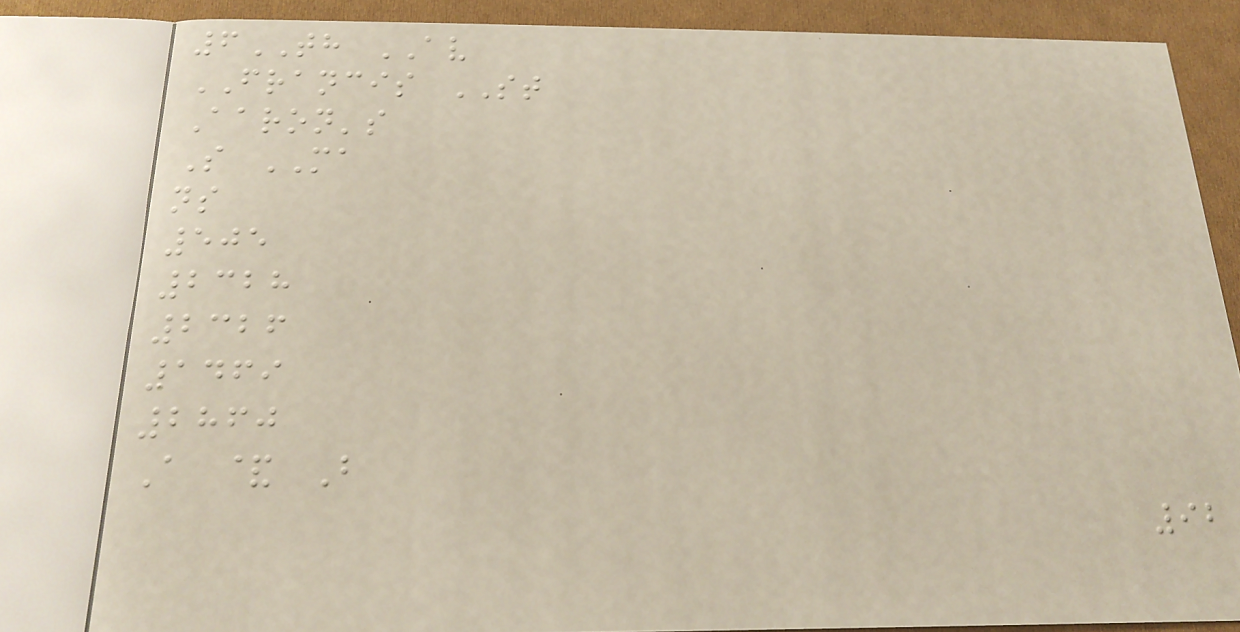6TH AV
FRANCIS ST
Aaron's
S MA
ns
505
2328
2326
1469
2860
A & B
92
